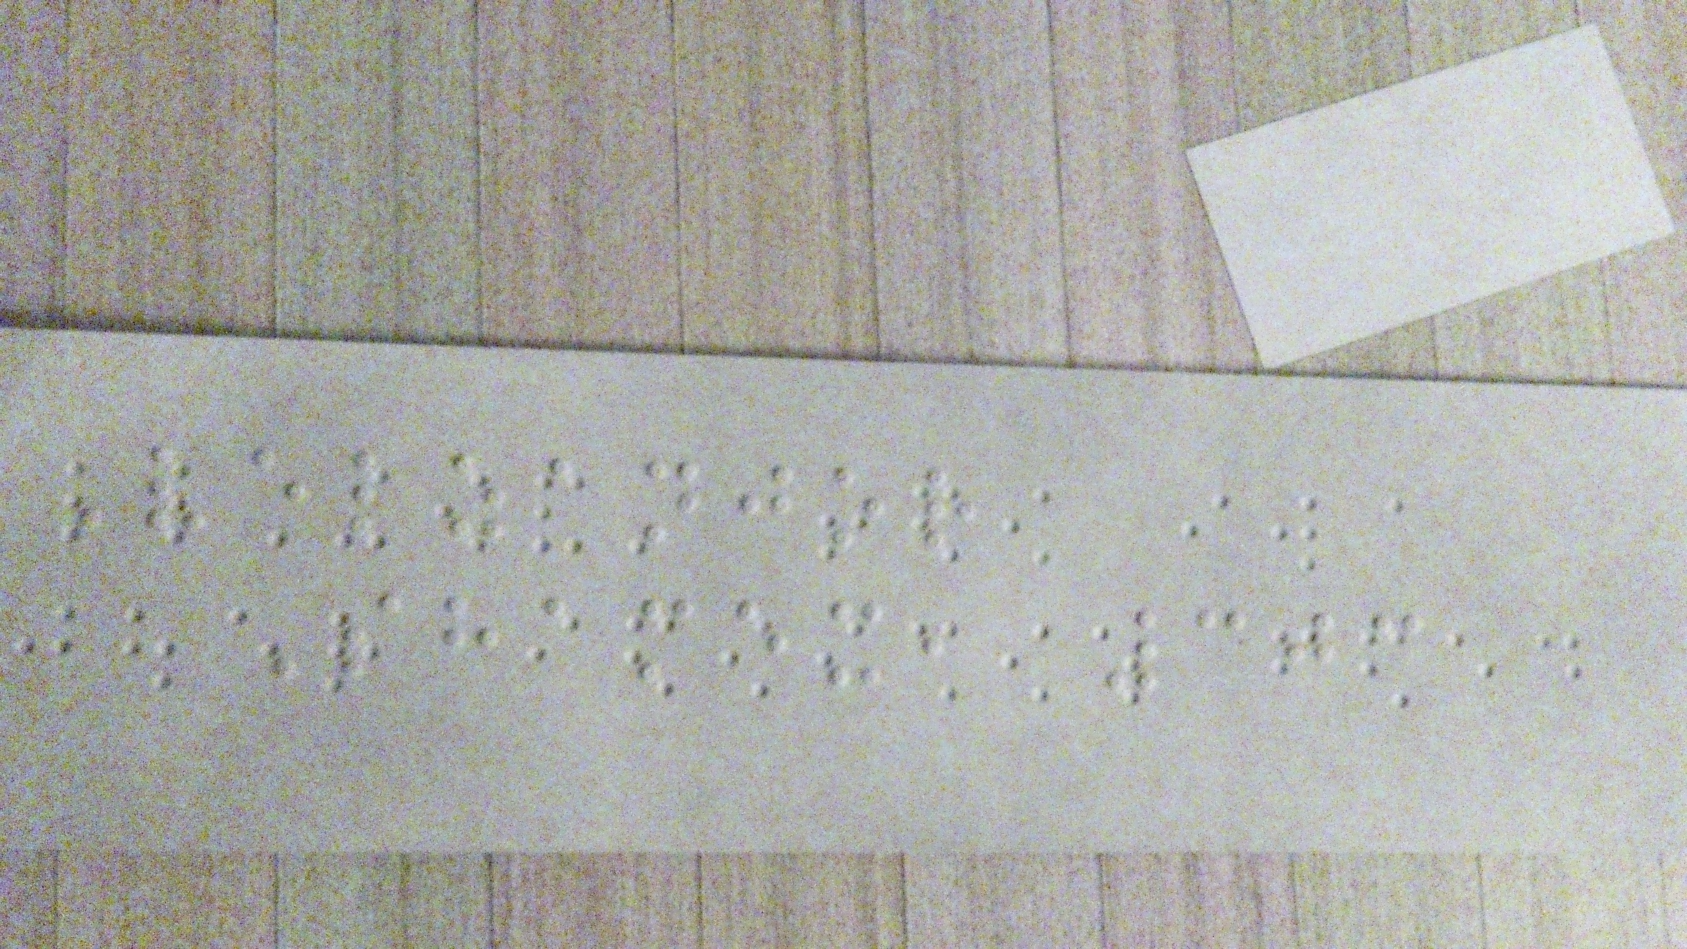Velzanjor
Shamex, 303
